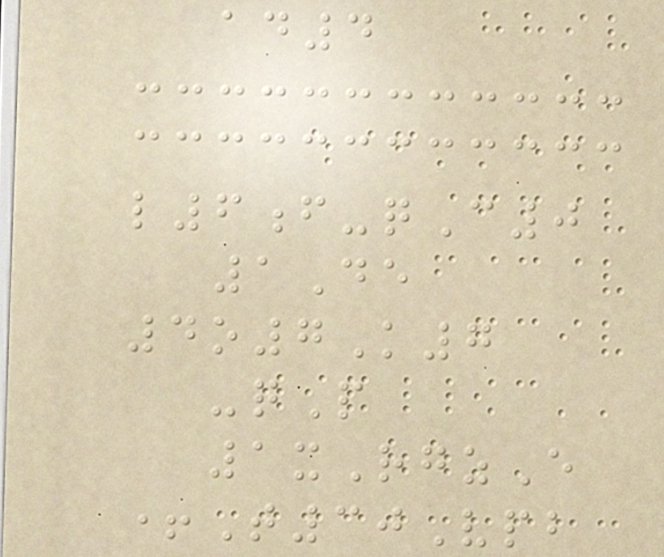ad4
l6f-qC0
1De
4o7K7
-qP
1xRgzE
+T30Vpb
